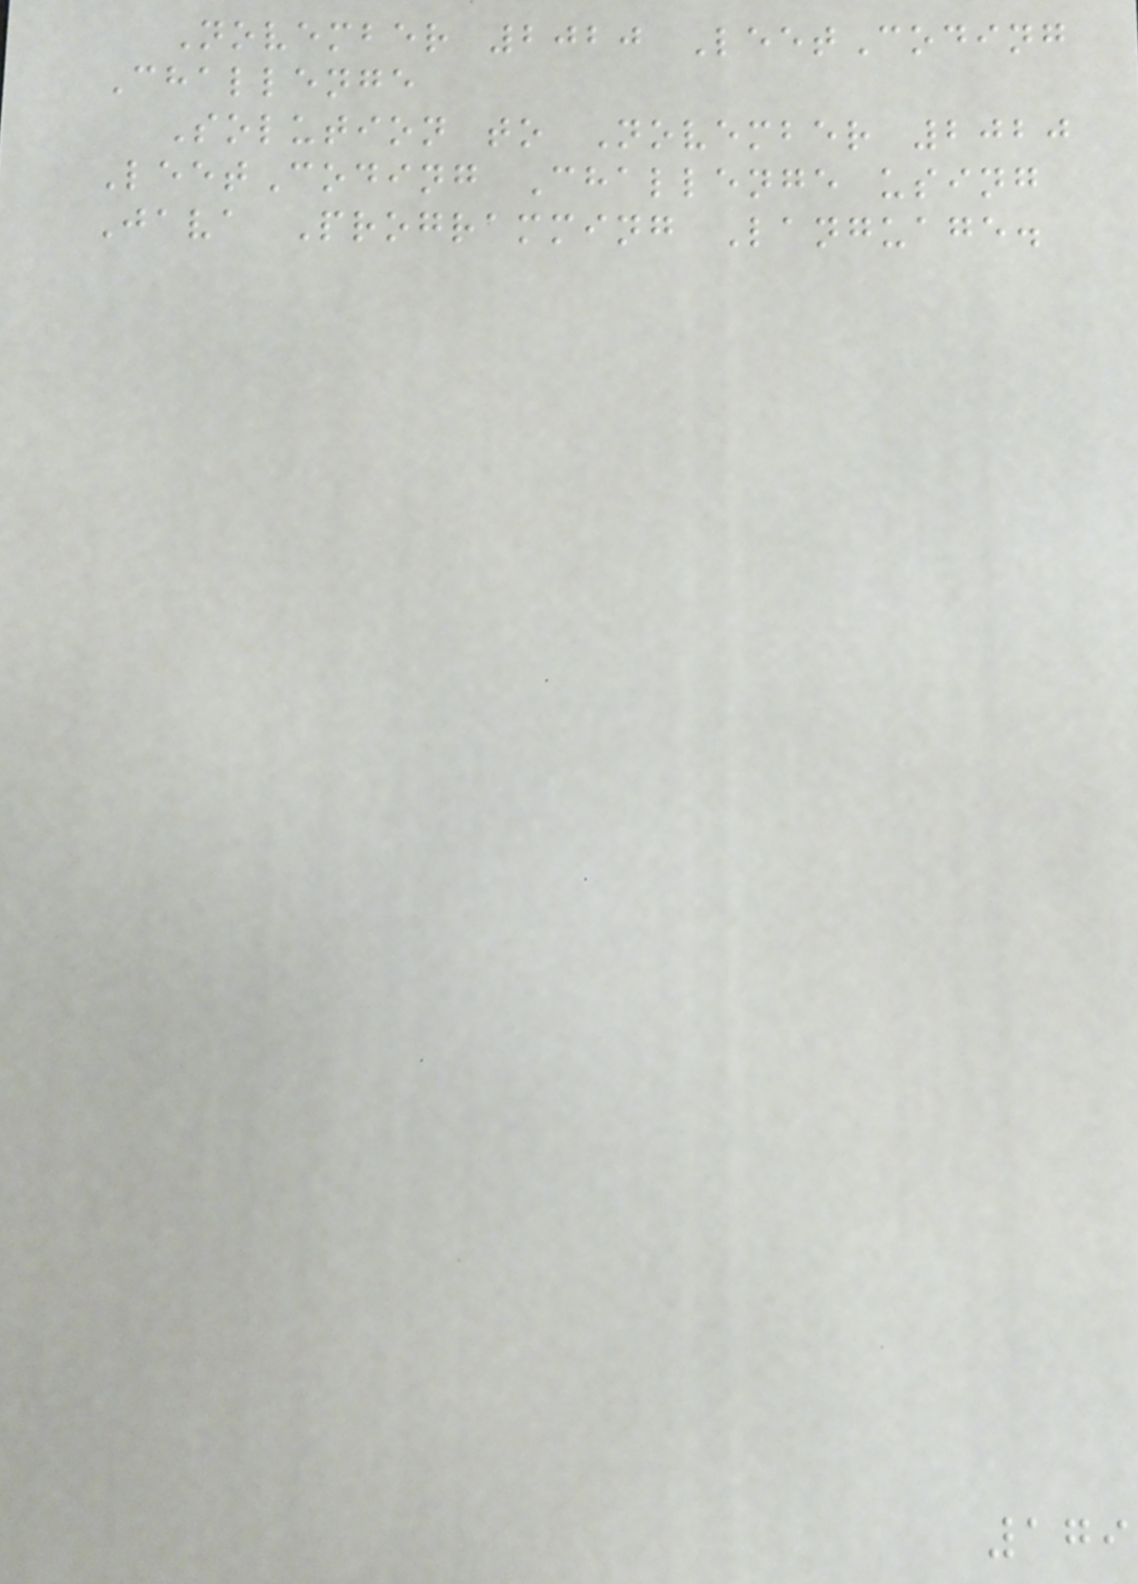November 2020 LeetCoding
Challenge
Solution to November 2020
LeetCoding Challenge using
Java Programming Language.
179
